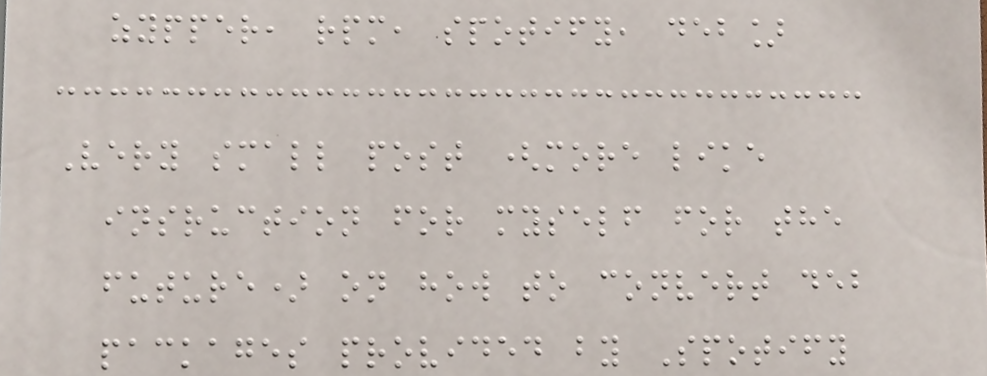zypper, rpm, spotify, deb]
Very small post (more like
insruction for myself for the
future) on how to convert deb
packages provided by Spotify
